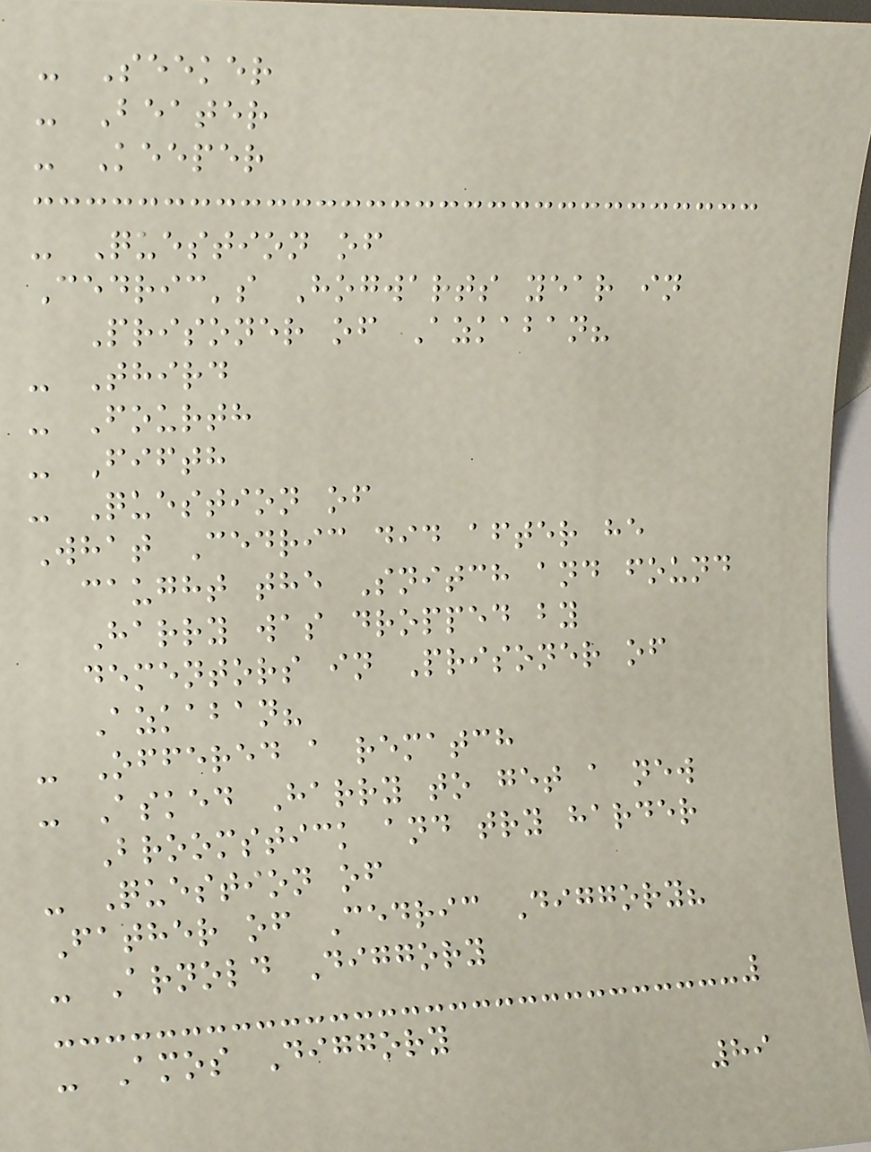- Seeker
- Beater
- Keeper
- Question of
Cedric's Hogwarts year in
Prisoner of Azkaban?
- Third
- Fourth
- Fifth
- Question of
What Cedric did after he
caught the Snitch and found
Harry was dropped by
dementors in Prisoner of
Azkaban?
- Offered a rematch
- Asked Harry to get a new
Broomstick and try harder
- Question of
Father of Cedric Diggory?
- Arnold Diggory
- Amos Diggory
89
